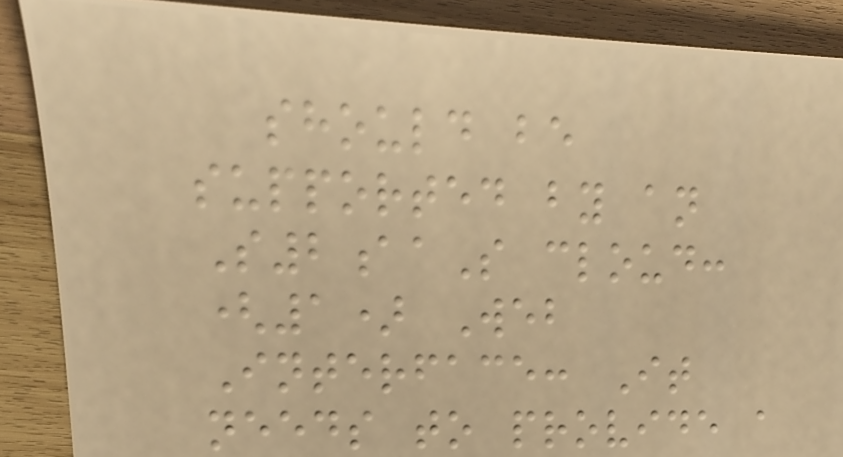should be
supported by an
S2aaS cloud:
(1) Web
Interface: It
needs to provide a
